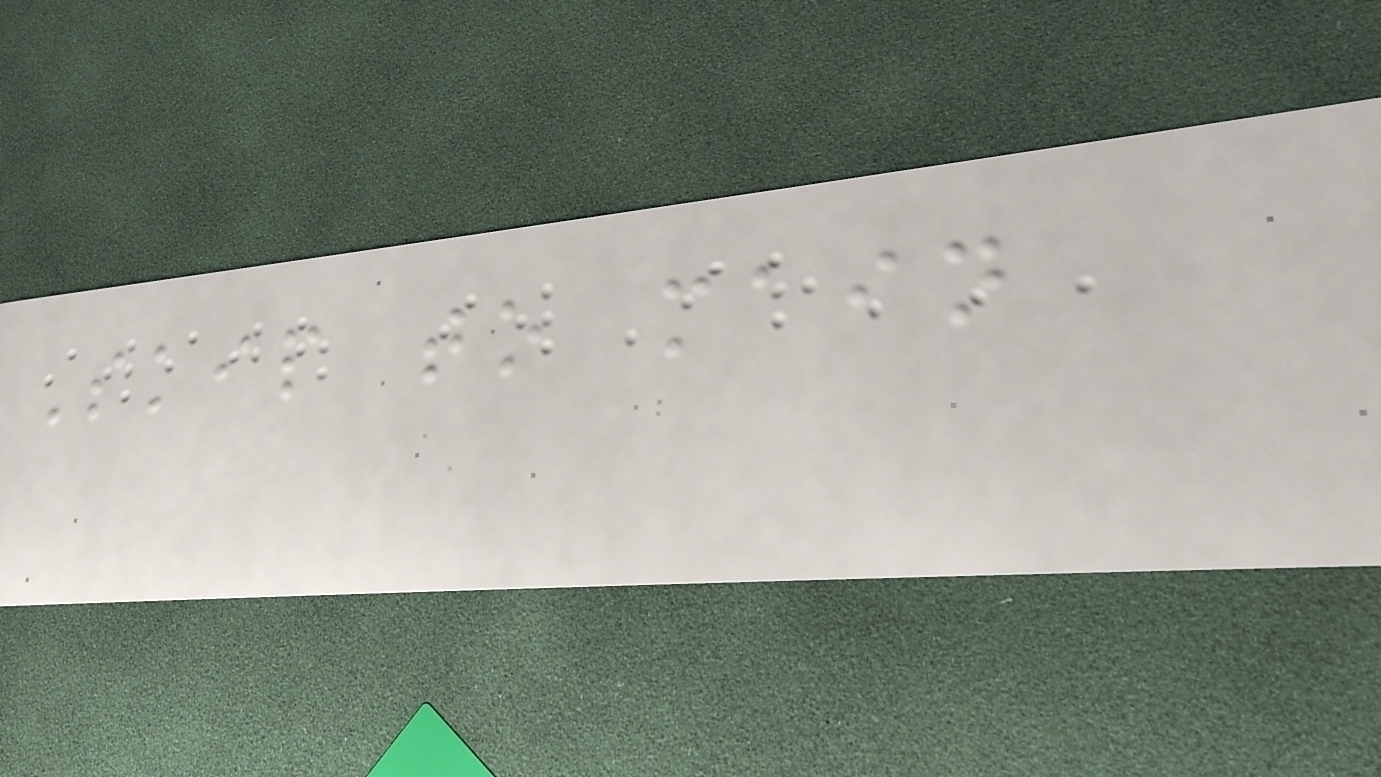Skip to main
